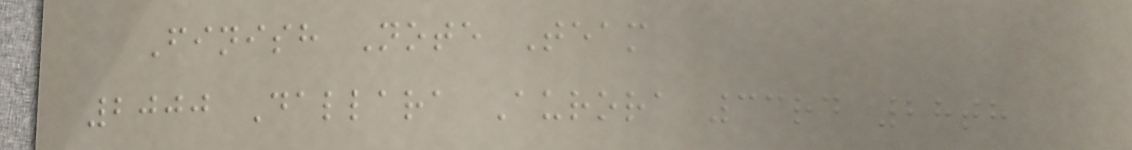Finish Note Team
2000 Dallara Aurora 33rd 28th
